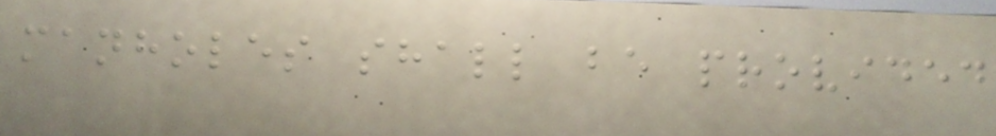manholes shall be provided
